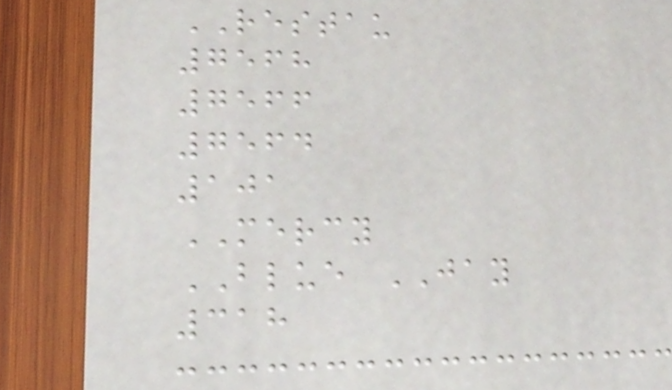RESTAU
7568
7566
7564
101
MERCY
BLUE JAY
318
